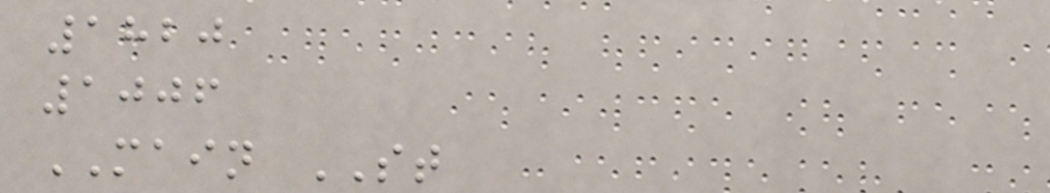1820
1006
MAIN ST
